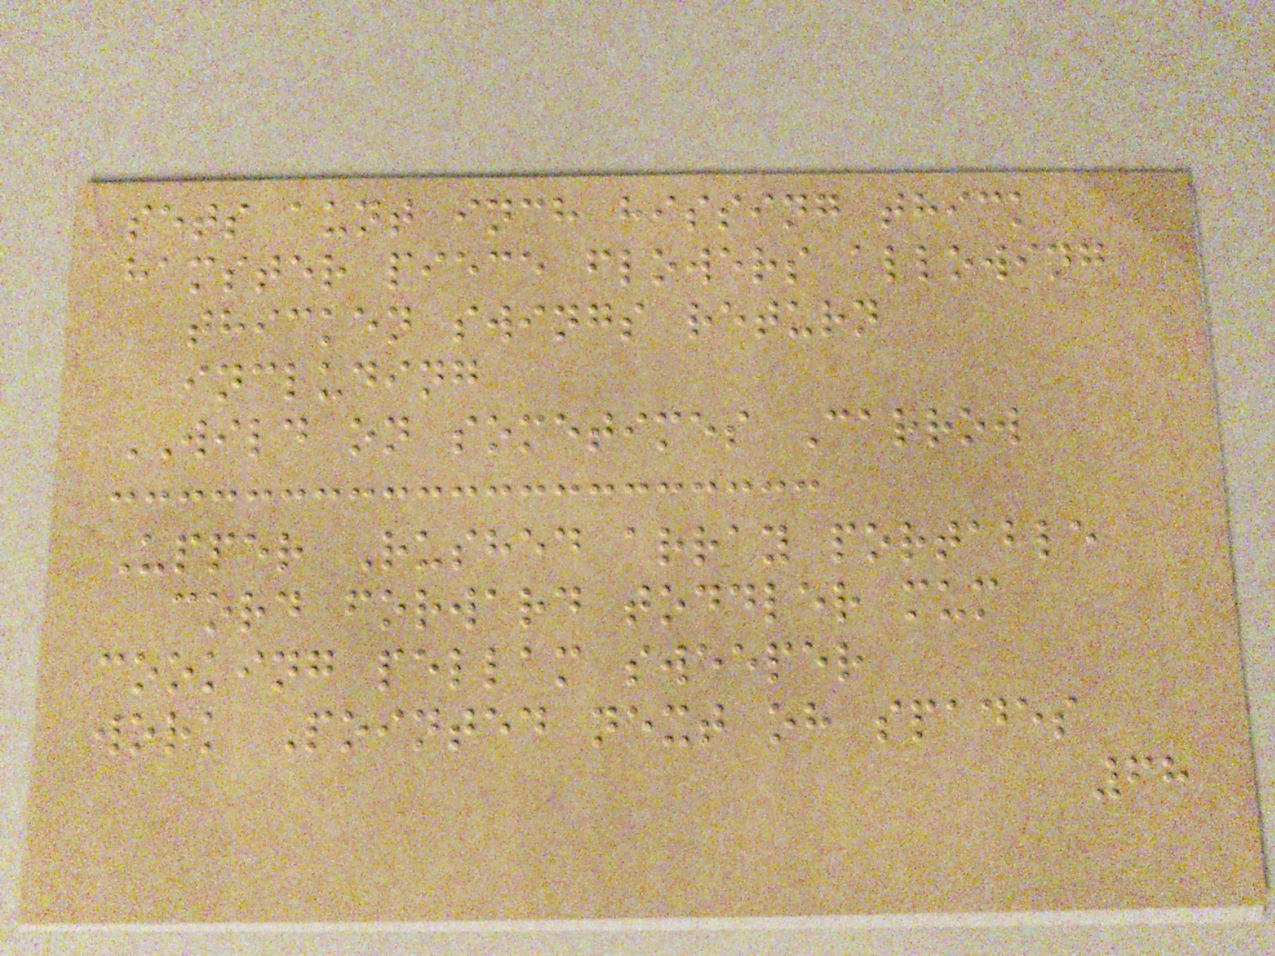sets aunt inch hissing thick
hamster piece flowers allowing
thicken swings return
including
WILD on sometimes Carrow
Upper Rushed array portable
cord forward toddler mum
cooking pellam sweeper
work Pointed next oh spades
68
